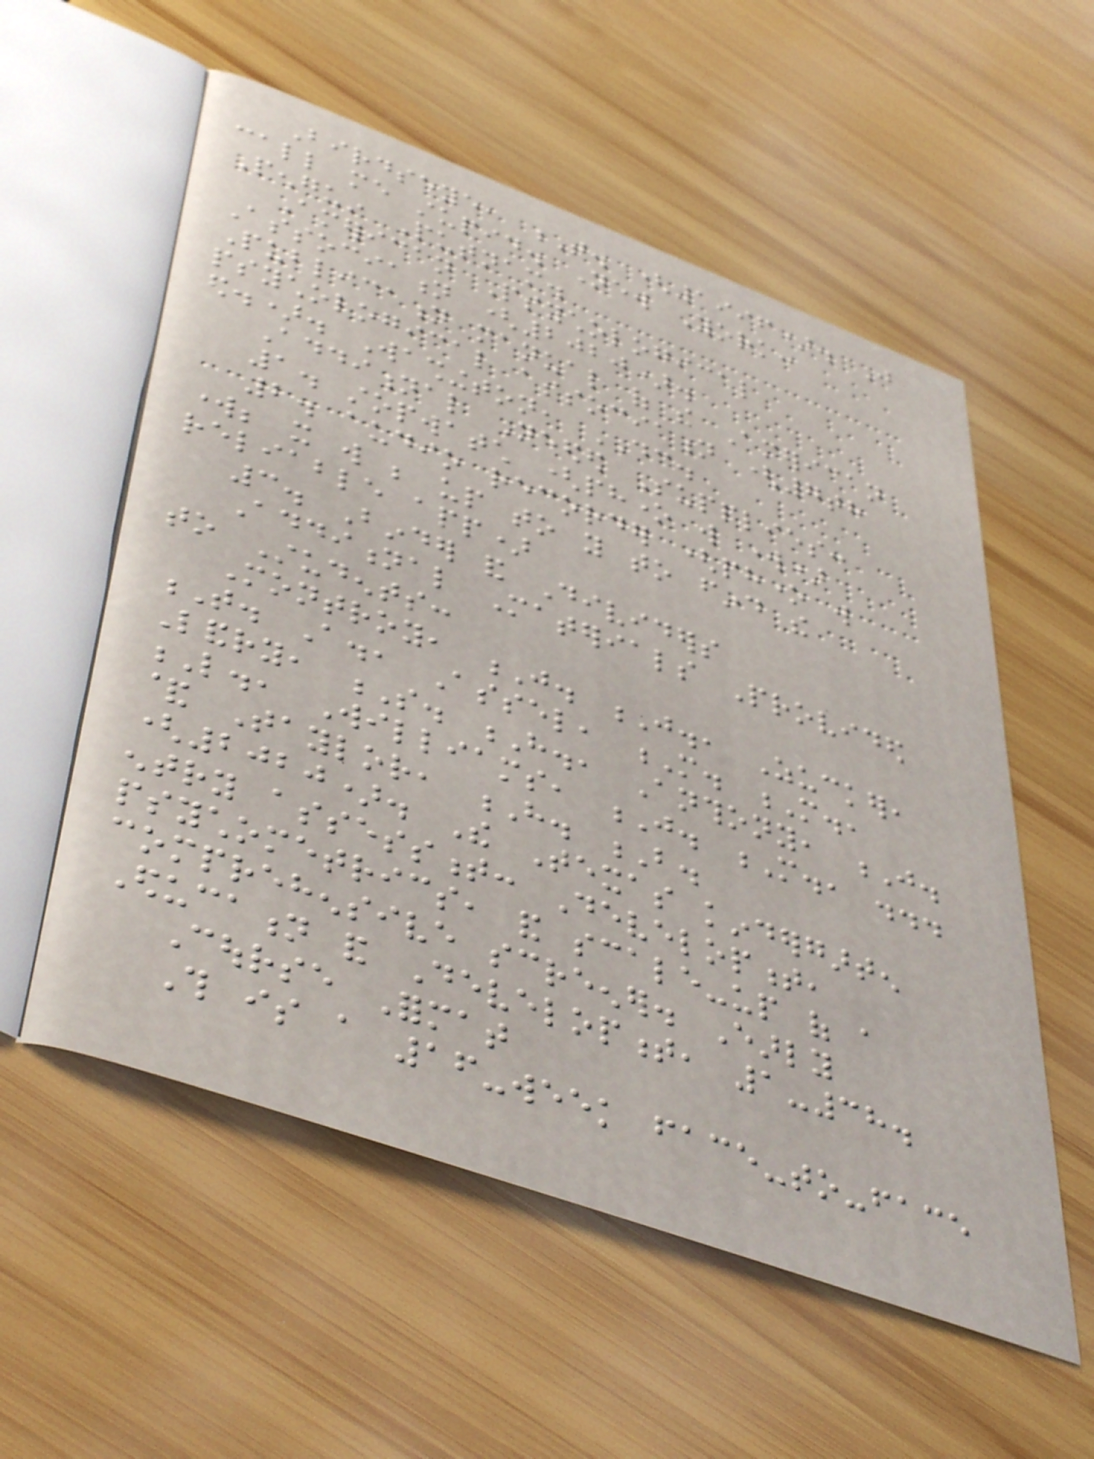Birdseye, T. (1996). Just
call me stupid. New York:
Penguin Putnam.
American Psychological
Association (2020).
Publication manual of the American
psychological association (7th
ed.). Washington, DC.
Additional Needed Supplies:
1. stopwatch (phone will work)
2. audio recorder (phone will
work; it will be up to you to find the
reliable app)
3. Binder and Dividers
Additional Materials Provided
to Students:
Montroy, J. J., Zucker,
T. A., Assel, M. M.,
Landry, S. H., Anthony, J.
L., Williams, J. M., ...
& Taylor, H. B.
(2020). The Texas kindergarten
entry assessment: Development,
psychometrics, and scale-up of a
comprehensive screener. Early
Education and Development, 1-38.
Course Format
This is a 16-week face-to-face
